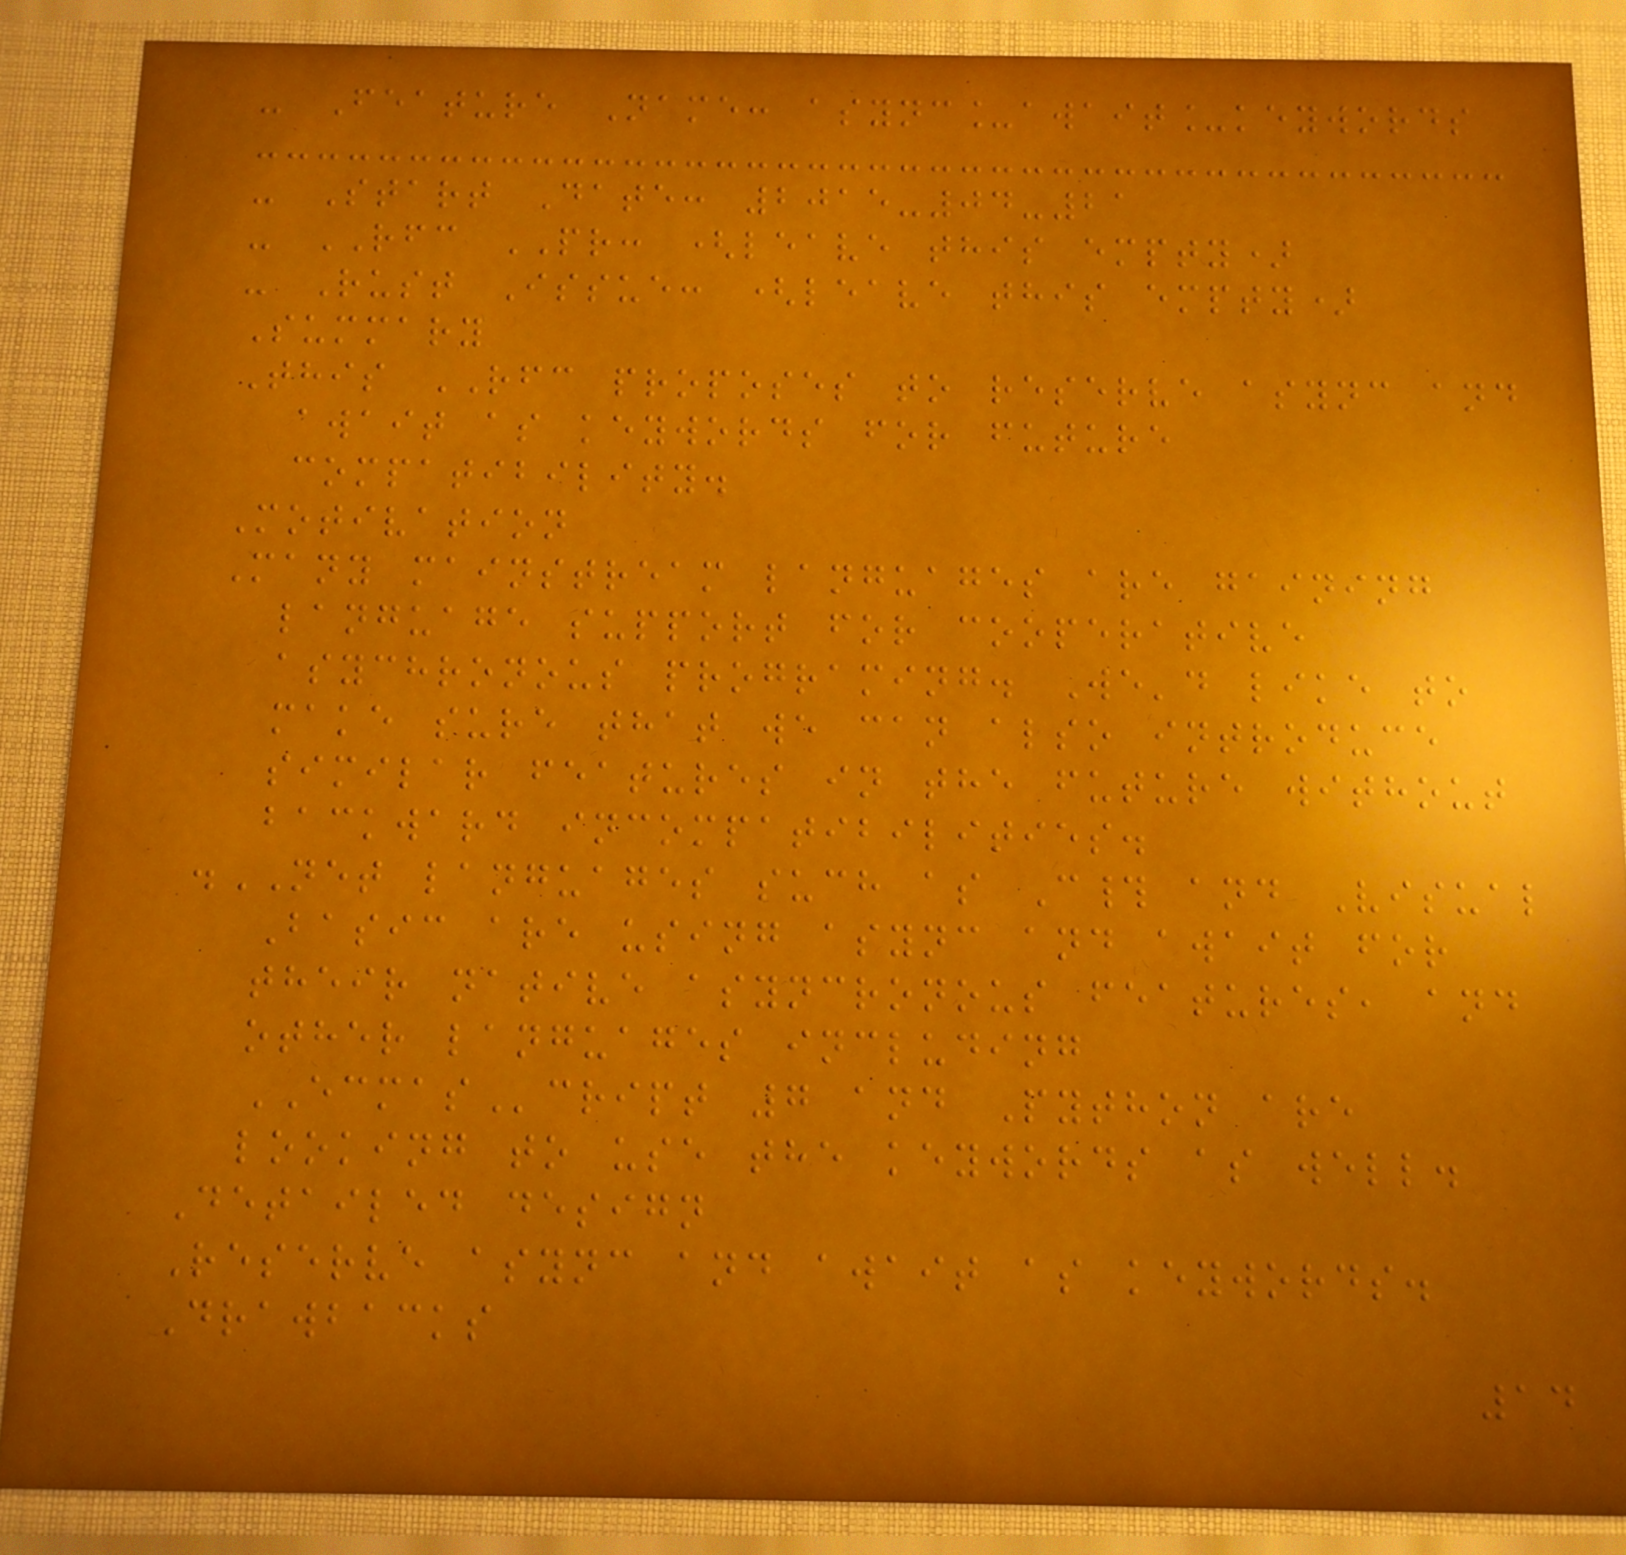- Feature Name: async_await_keywords
- Start Date: 2015-04-21
- RFC PR: (leave this empty)
- Rust Issue: (leave this empty)
Summary
This RFC proposes to reserve async and
await as keywords for future
compatibility.
Motivation
Many mainstream languages are gaining
language support for cooperative
asychronous programing. We'd like to
make sure that we can also introduce
similar features in the future without
backward incompatibilities.
.NET languages such as C# and Visual
Basic are using async and await for
their native asyncronous features, and
other languages including
ECMAScript 7 and Python are
looking to use the keywords as well.
Detailed design
Reserve async and await as keywords.
Drawbacks
14
